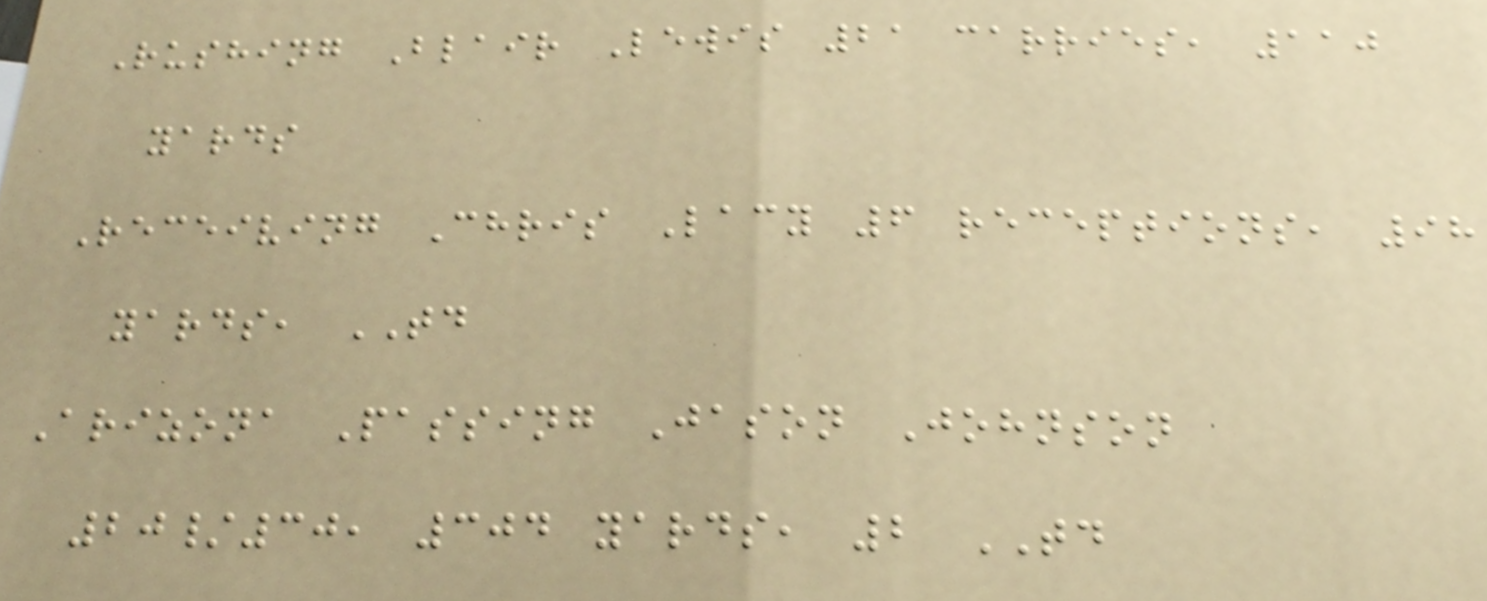Rushing Blair Lewis 21 carries, 110
yards
Receiving Chris Lacy 6 receptions, 98
yards, TD
Arizona Passing Jason Johnson
20/30, 304 yards, 2 TD
